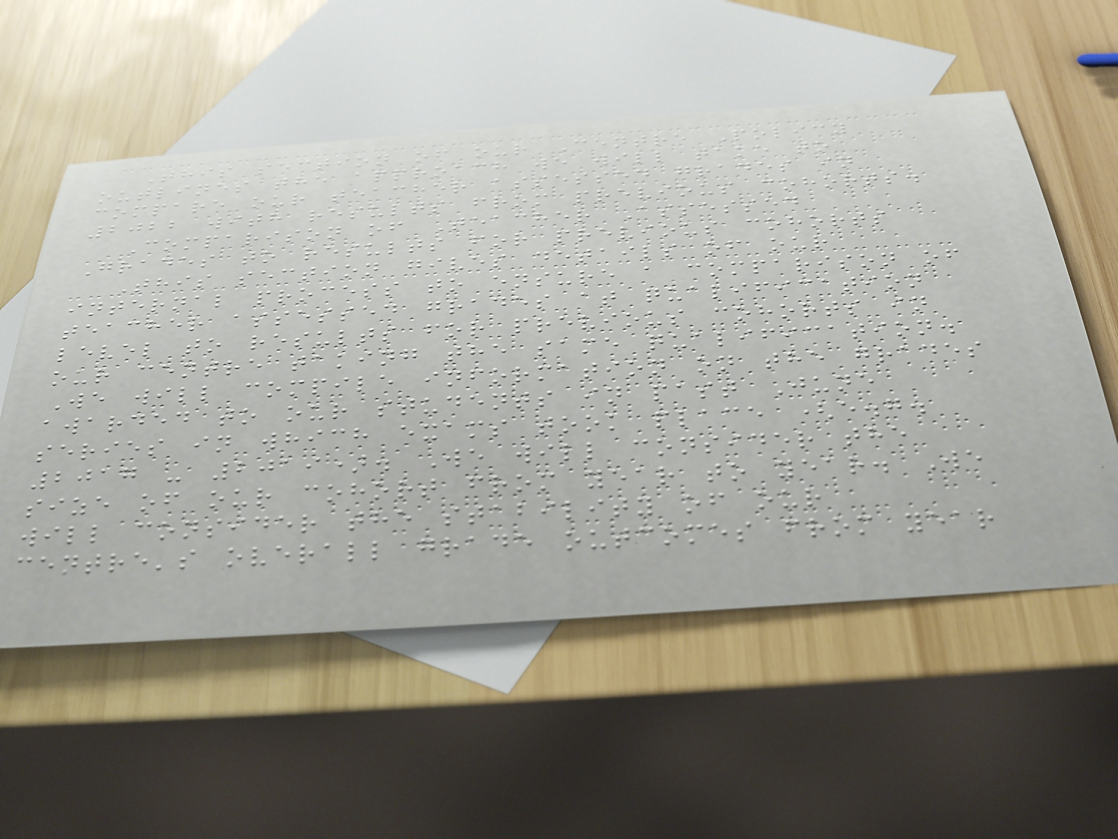This section of our Centre Policy
outlines the approach we will take to
compare our teacher assessed grades in
2022 with results from previous cohorts.
Comparison of Teacher Assessed
Grades to results for previous cohorts
This section gives details of our
internal process to ensure a comparison of
teacher assessed grades at qualification
level to results for previous cohorts in
our centre taking the same qualification.
We will compile information on the grades
awarded to our students in past June
series in which exams took place (e.g.
2017 - 2019). We will consider the
size of our cohort from year to year. We
will consider the stability of our
centre's overall grade outcomes from year
